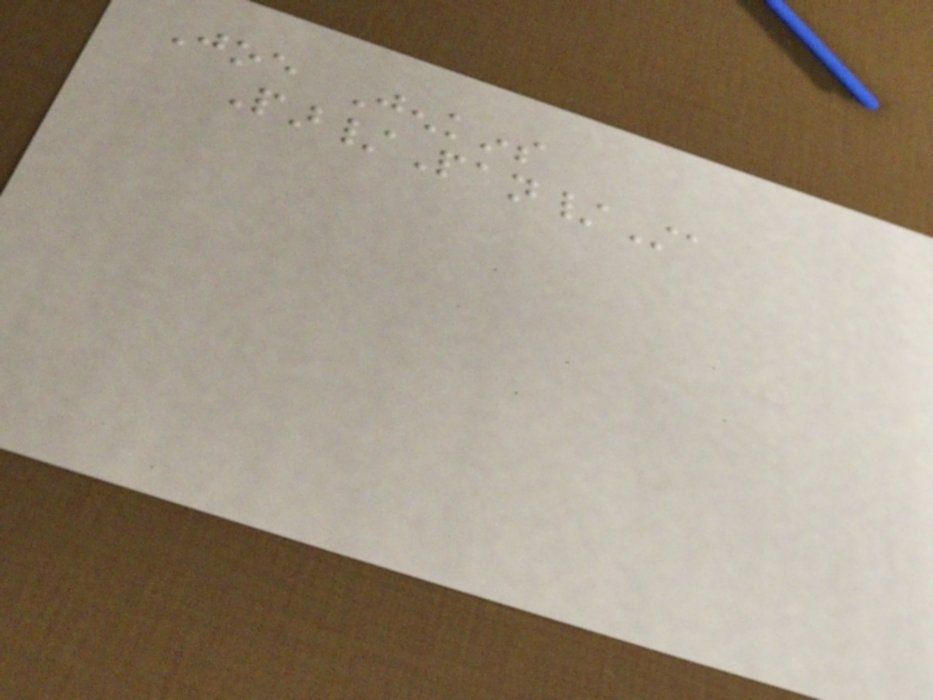Joe Jenkins
Par/Pan/Sta
